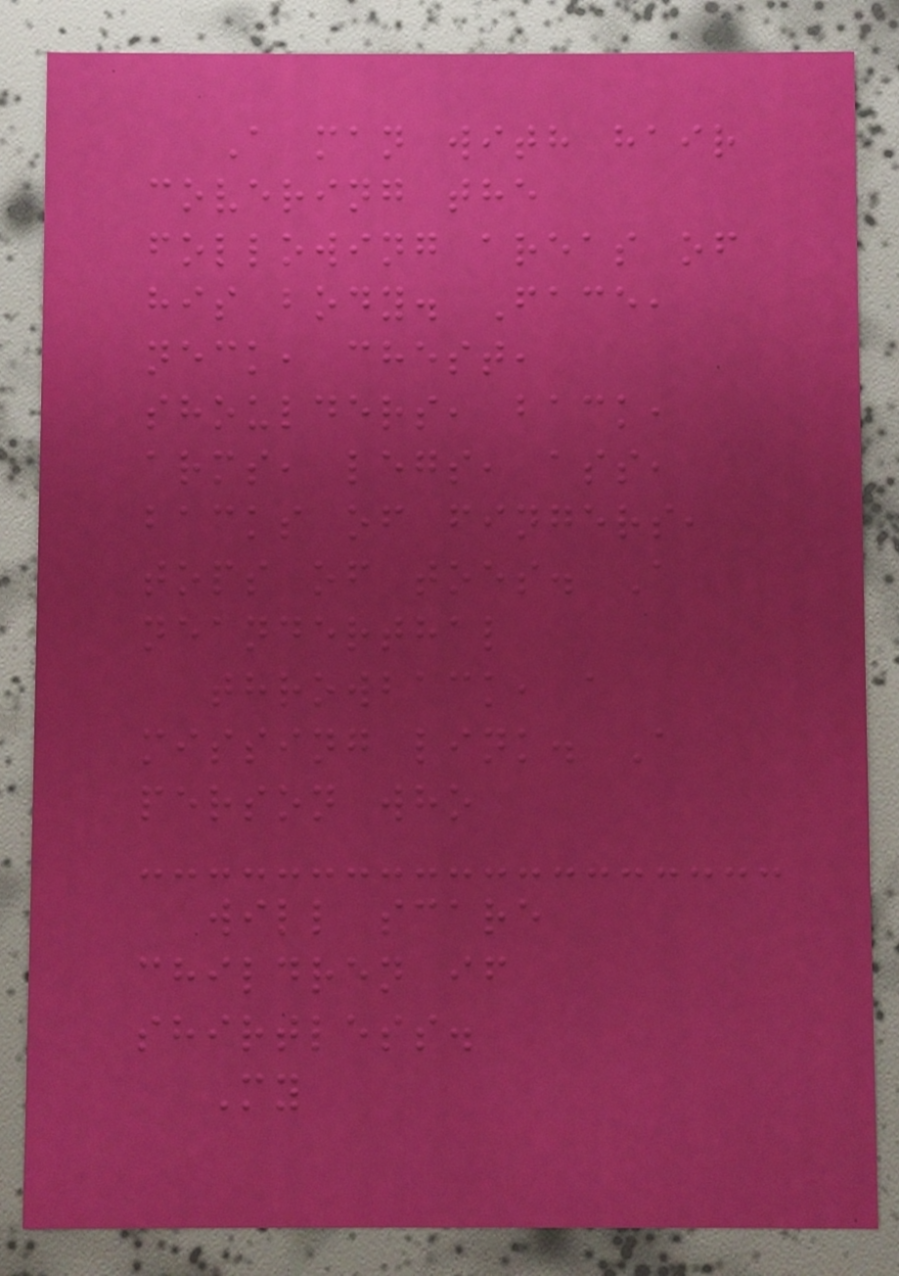A man with hair
covering the
following areas of
his body. Face,
neck, chest,
shoulders, back,
arms, legs, ass,
backs of fingers,
tops of toes. A
neanderthal
throwback, a
missing link. A
person who
will scare
children if
shirtless.
My
